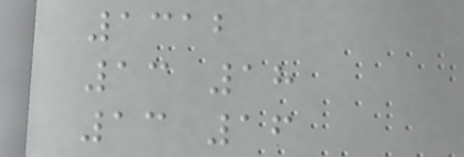1312
13 18
13 16
